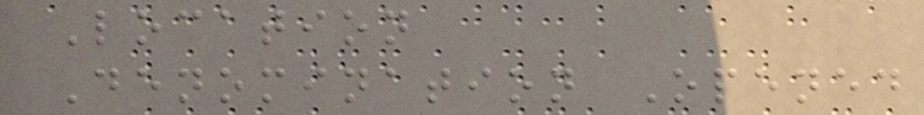Location
Denomination Opened
